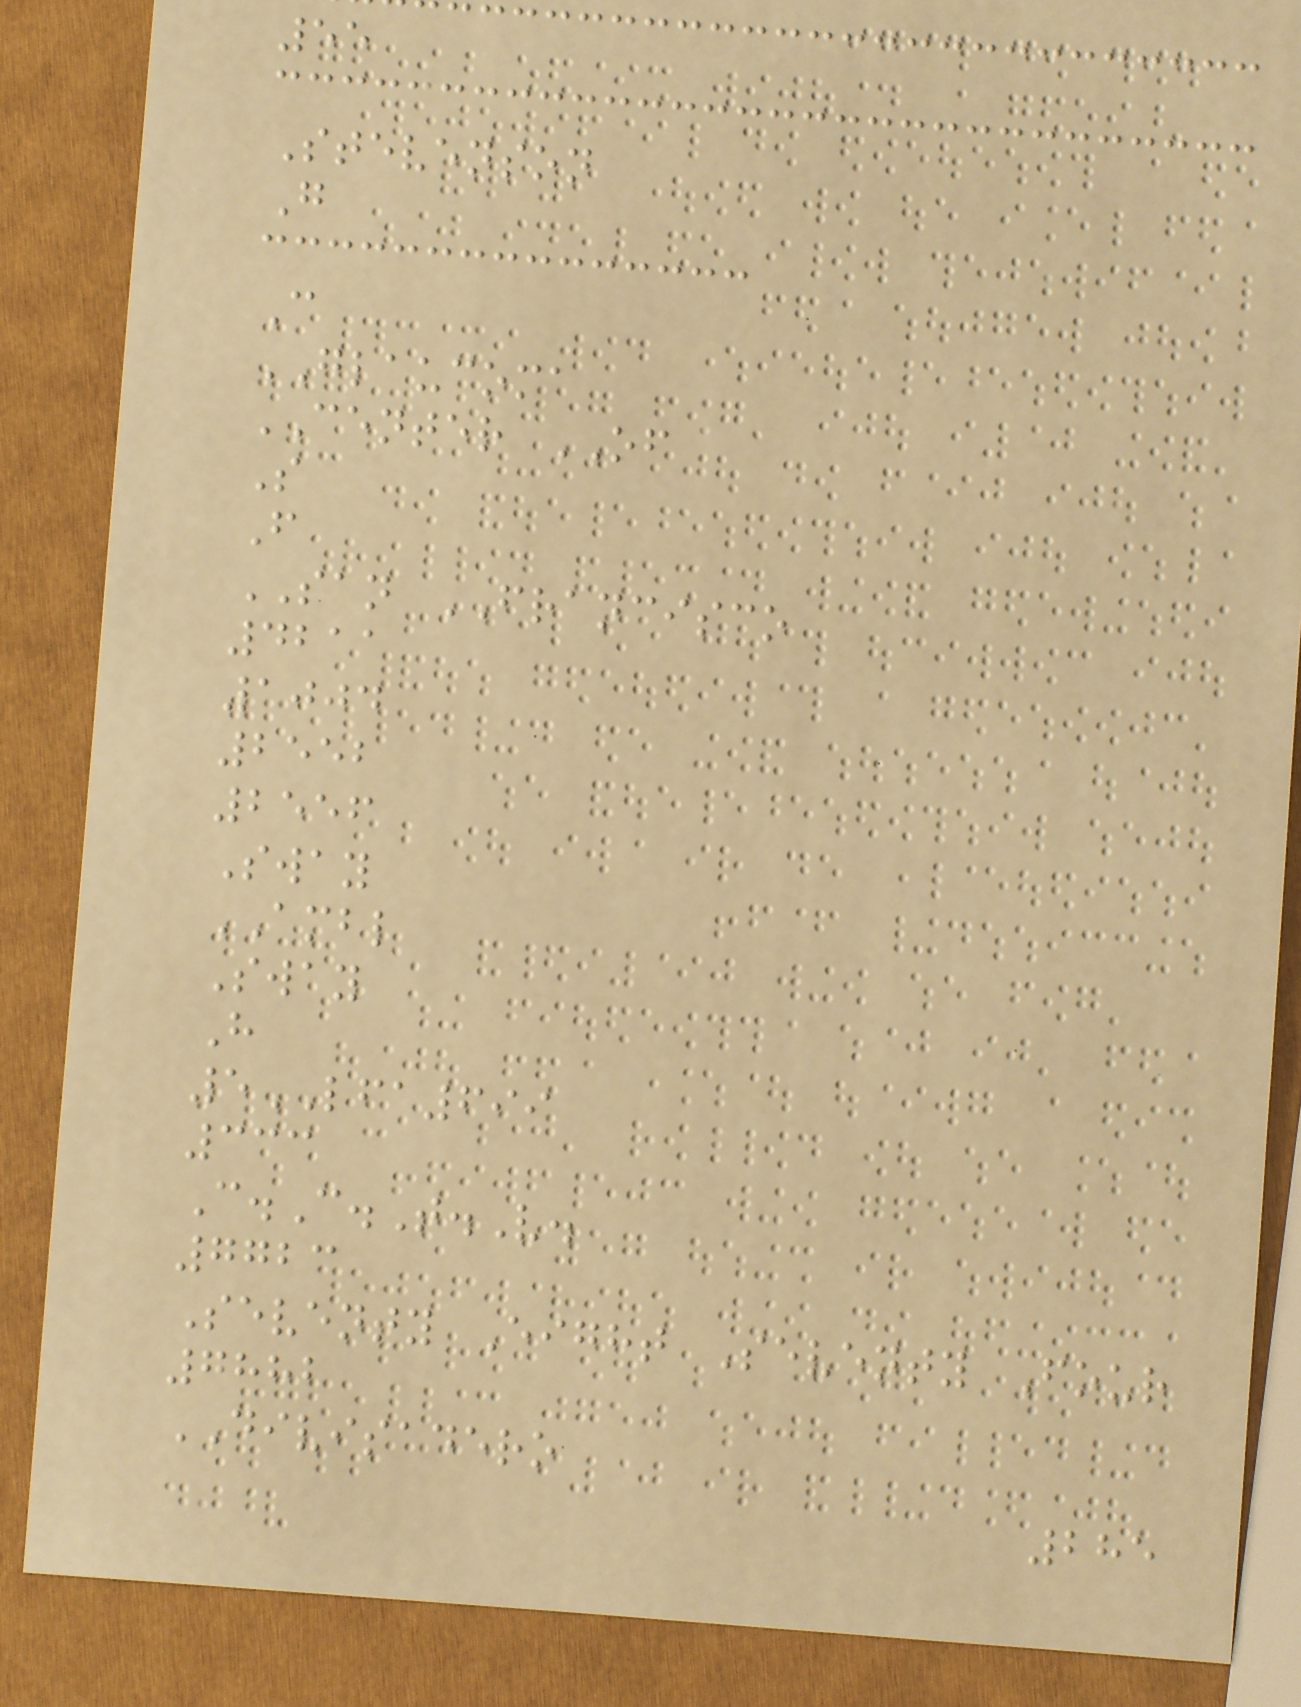55
Stevenson
G
C
GLAUCOMA
CENTER OF
S
F
SAN FRANCISCO
4211
1004
2552
2556
Sway
AMBL
Sway
H
5LFA699
333
C.C.T.V.
7723
Seventy Eight Seventy Four
7882
DIVISADERO
285
